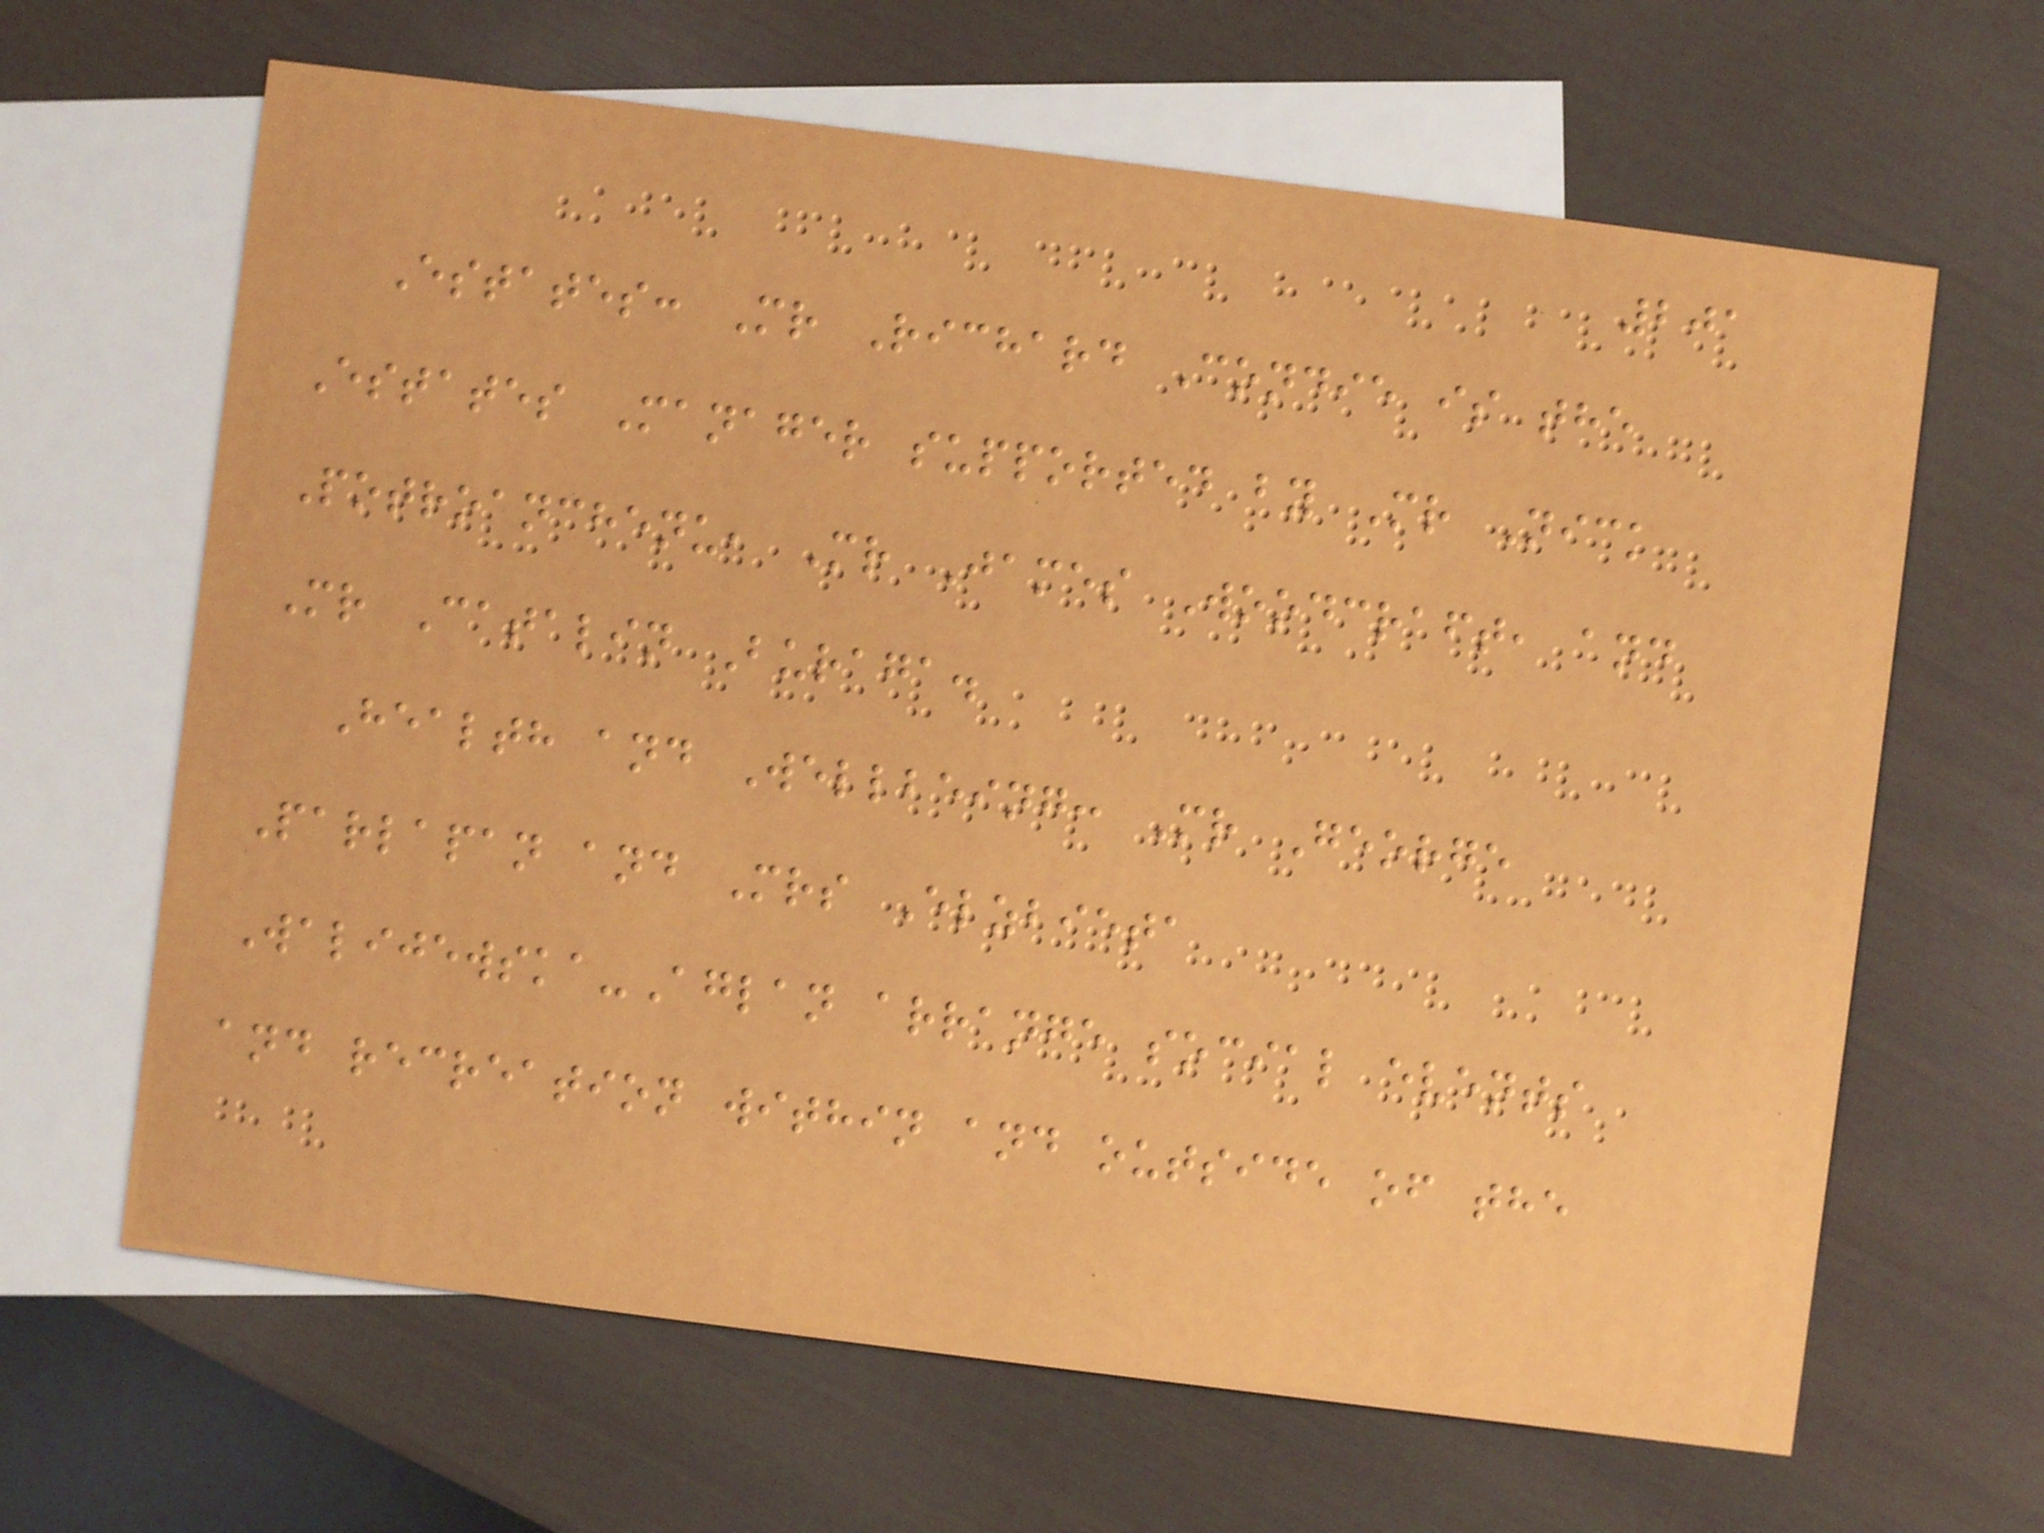201
Estates: Mr Richard Condie is the
Estates Manager supported by Mr Nick
Potroanchenu, Mr James Woodcraft, and
Mr Catalin Buraga.
Health and Wellbeing: Mr George
Parlapan and Mrs Elzbieta
Walijewska-Aglan arrange social events
and recreation within and outside of the
